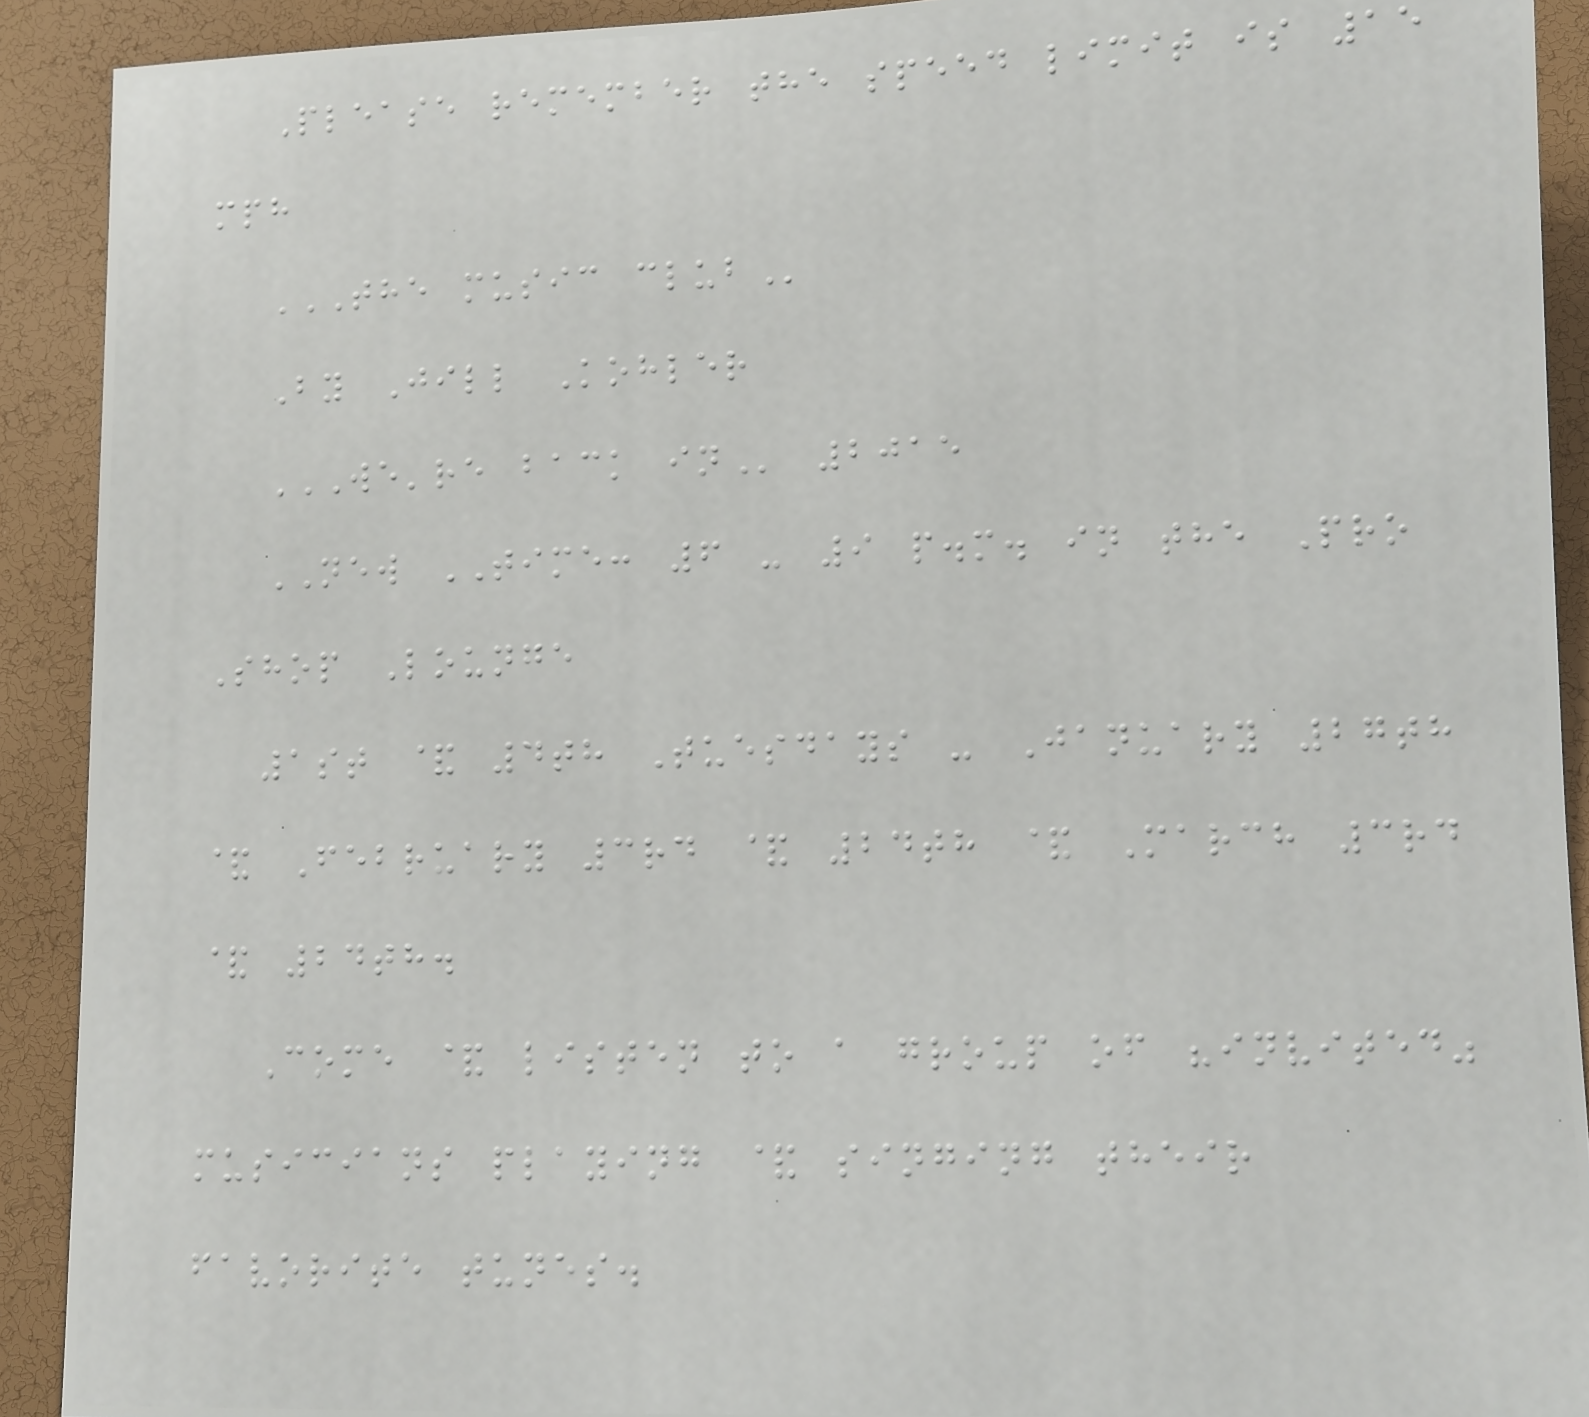Please remember the speed limit is 15
mph
THE MUSIC CLUB
By Jill Kohler
WE'RE BACK IN 2015
NEW TIME: 6 - 9 p.m. in the Pro
Shop Lounge
1st & 4th Tuesdays - January 27th
& February 3rd & 24th & March 3rd
& 24th.
Come & listen to a group of "invited"
musicians playing & singing their
favorite tunes.
